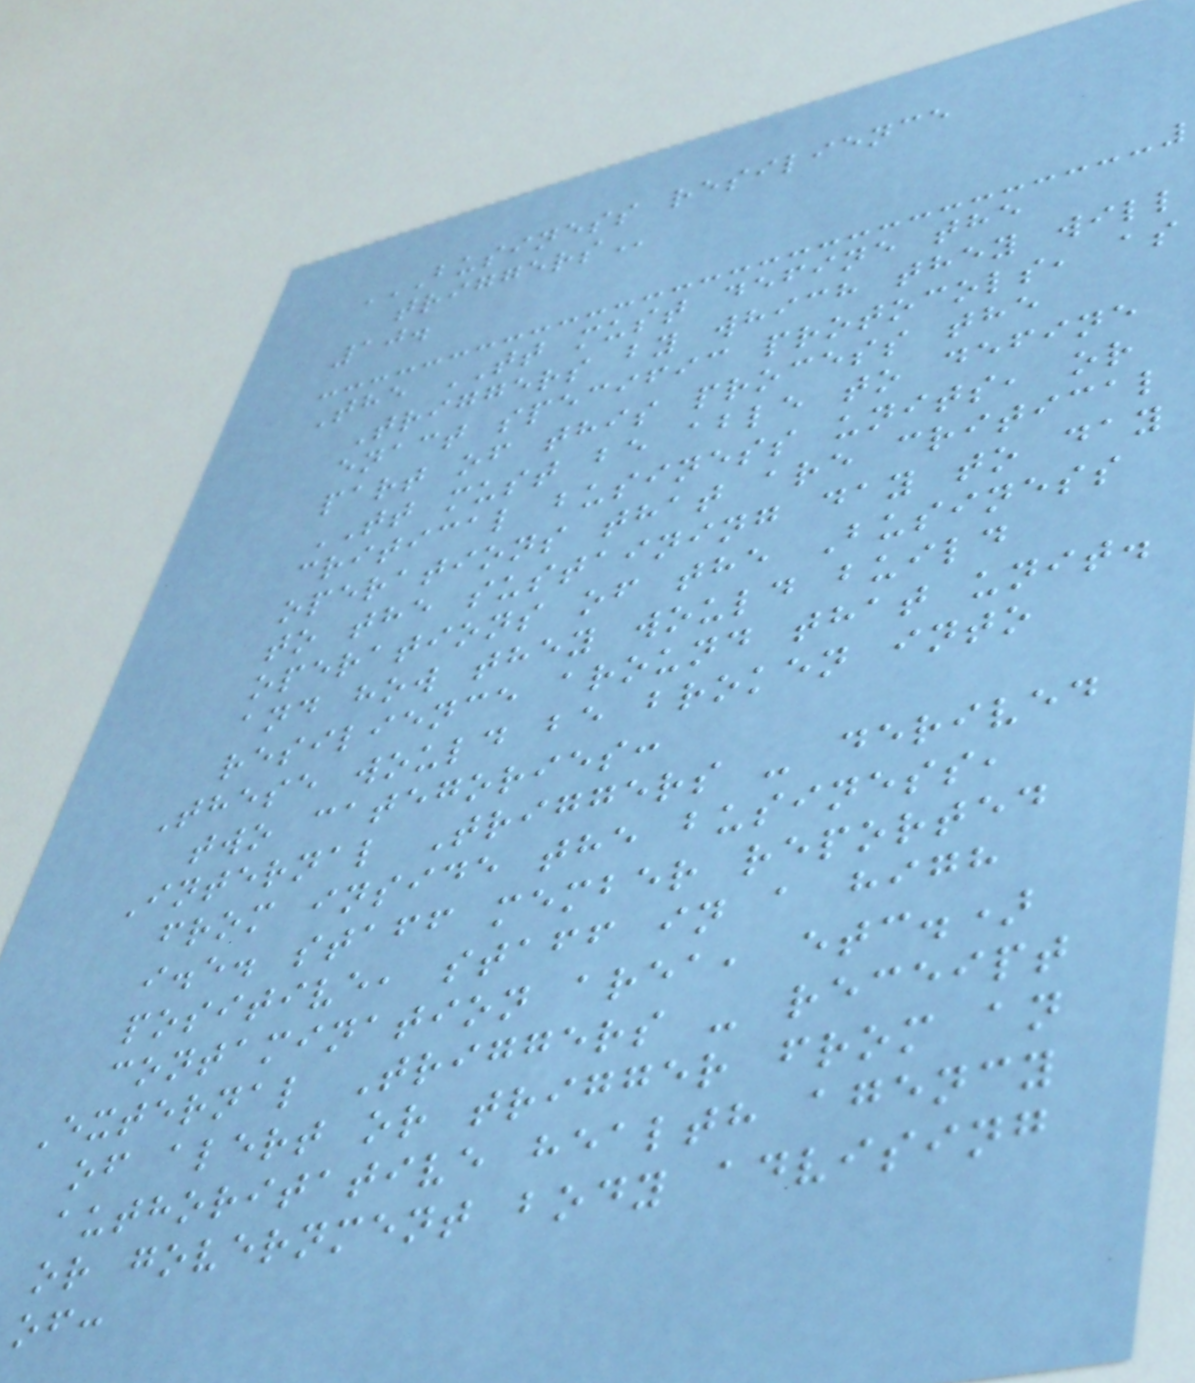BUSINESS RESILIENCE
TRIGGERS
10.
The TT must define the
Triggers by which they will
enact specific protocols, as
part of this process the
TT must be able to define
critical business units, or
operations that are critical
to the sustaining day to day
operations of the Business
and how they would build
resilience around that unit.
These would be broken into
two categories:
Internal Triggers - derived
from inside the business,
i.e. staff member reported
positive, staff in a high
contamination area, etc.)
External Triggers - receipt
of alert or trigger from an
authoritative health agency
or government body advising
of:
